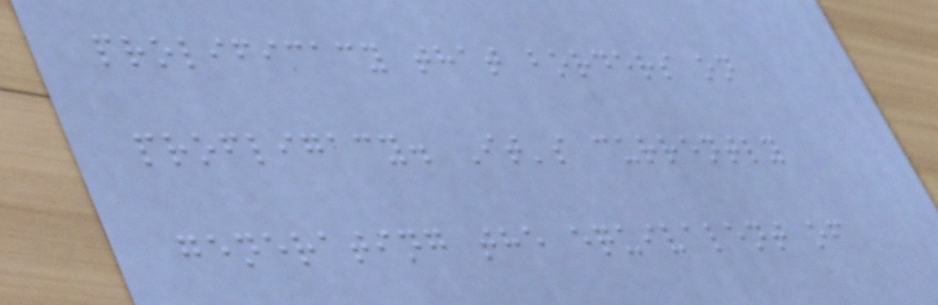prolificacy that borders on
profligacy. It's currently
generating the equivalent of
